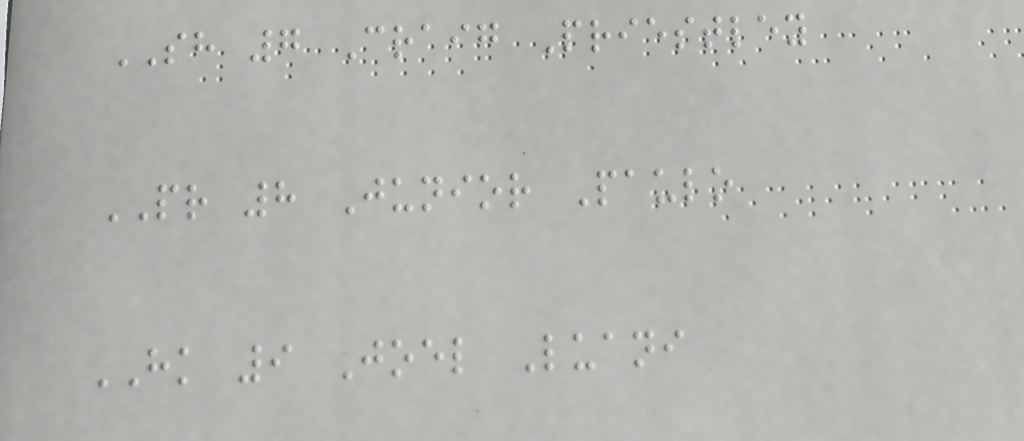SH 7 Craig Priestley
PR 8 Junior Paulo
HK 9 Joel Luani
